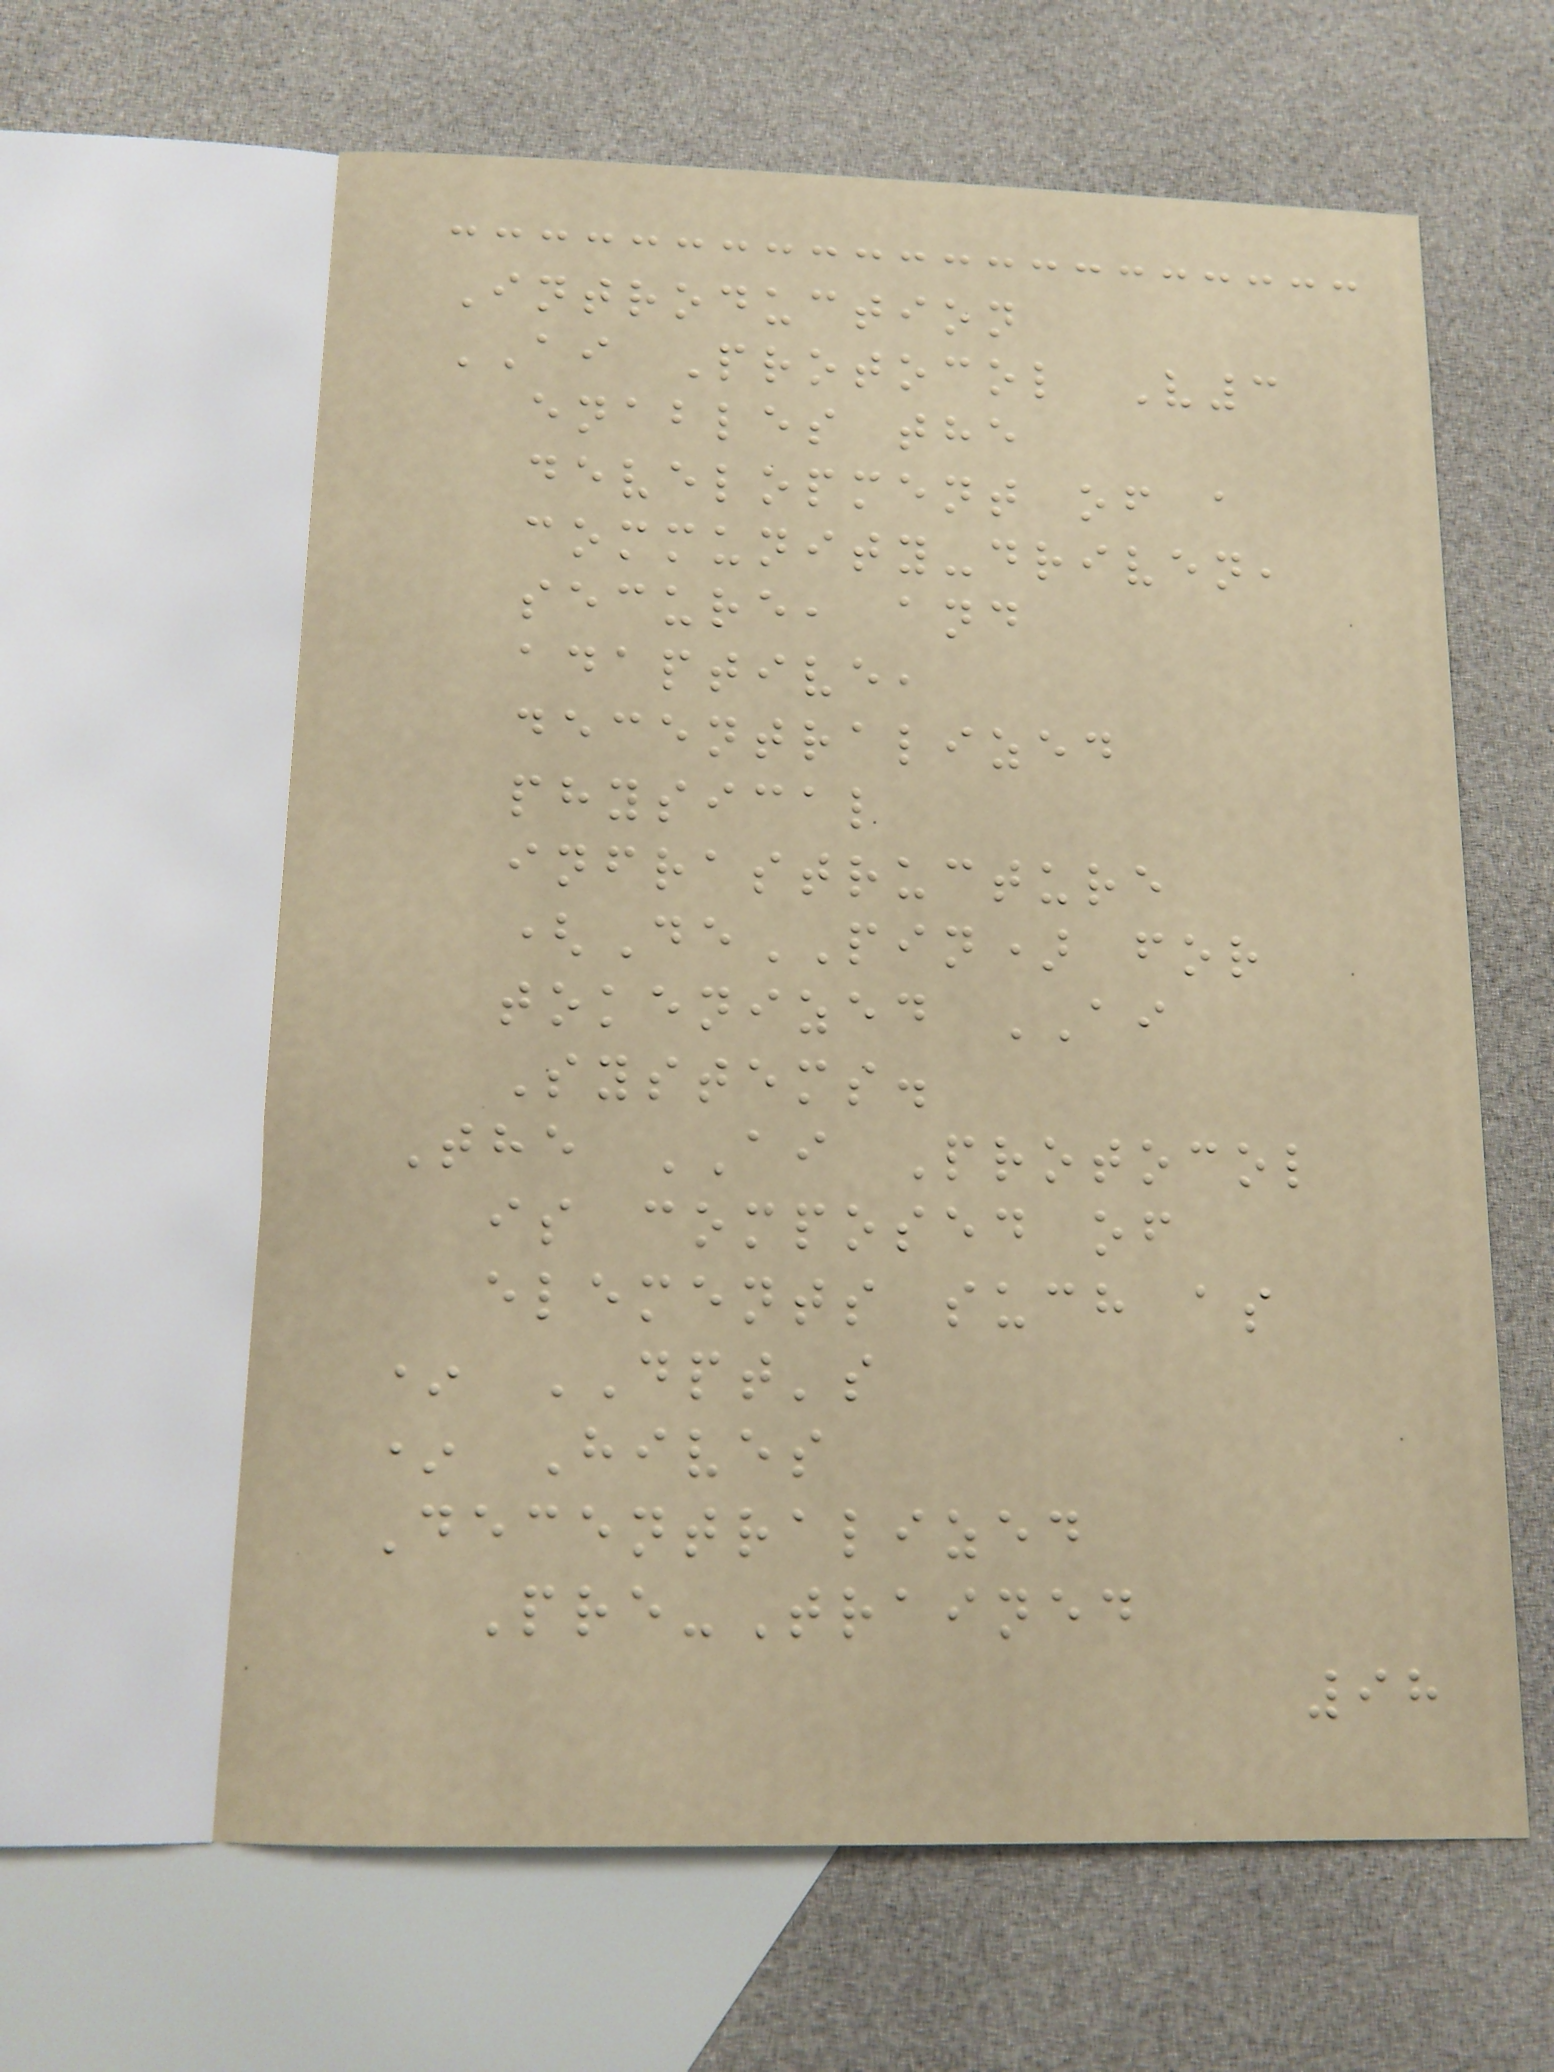Introduction
AI Protocol V3
enables the
development of a
community-driven,
secure, and
adaptive,
decentralized
physical
infrastructure
(DePIN) for
tokenized AI
Systems.
The AI Protocol
is composed of
elements such as
* DPT's
* Hives
Decentralized
Pre-Trained
98
